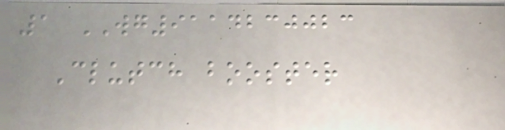1 WG9114230023
Clutch booster
